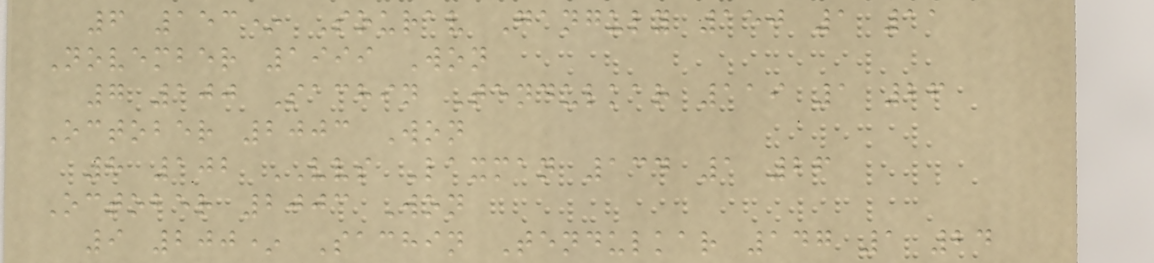6 153* Sourav Ganguly 150 1 11
November 1999 Won
7 100 Sachin Tendulkar 119 1 26
October 2003 Won
8 102 VVS Laxman 134 1 26
October 2003 Won
9 200* Sachin Tendulkar 147 1 24
